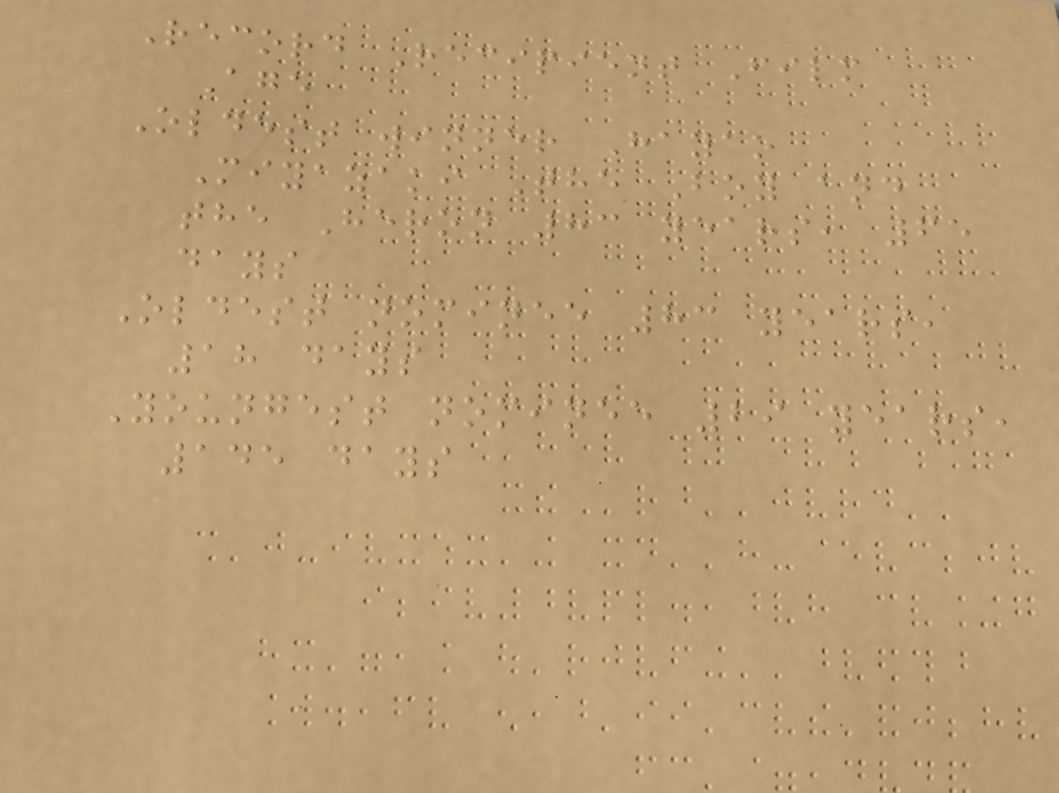Record Recipient Film
Age
Oldest winner Hayao
Miyazaki The Boy and
the Heron 83 years, 65
days
Oldest nominee 83 years,
18 days
Youngest nominee 29 years,
145 days
